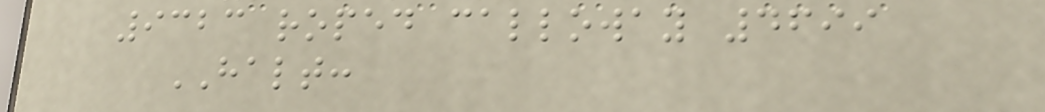9323 roped calloway 4699
HALT:
